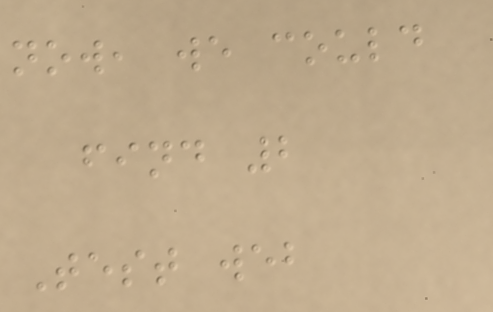now, we could
find 2
Test web
